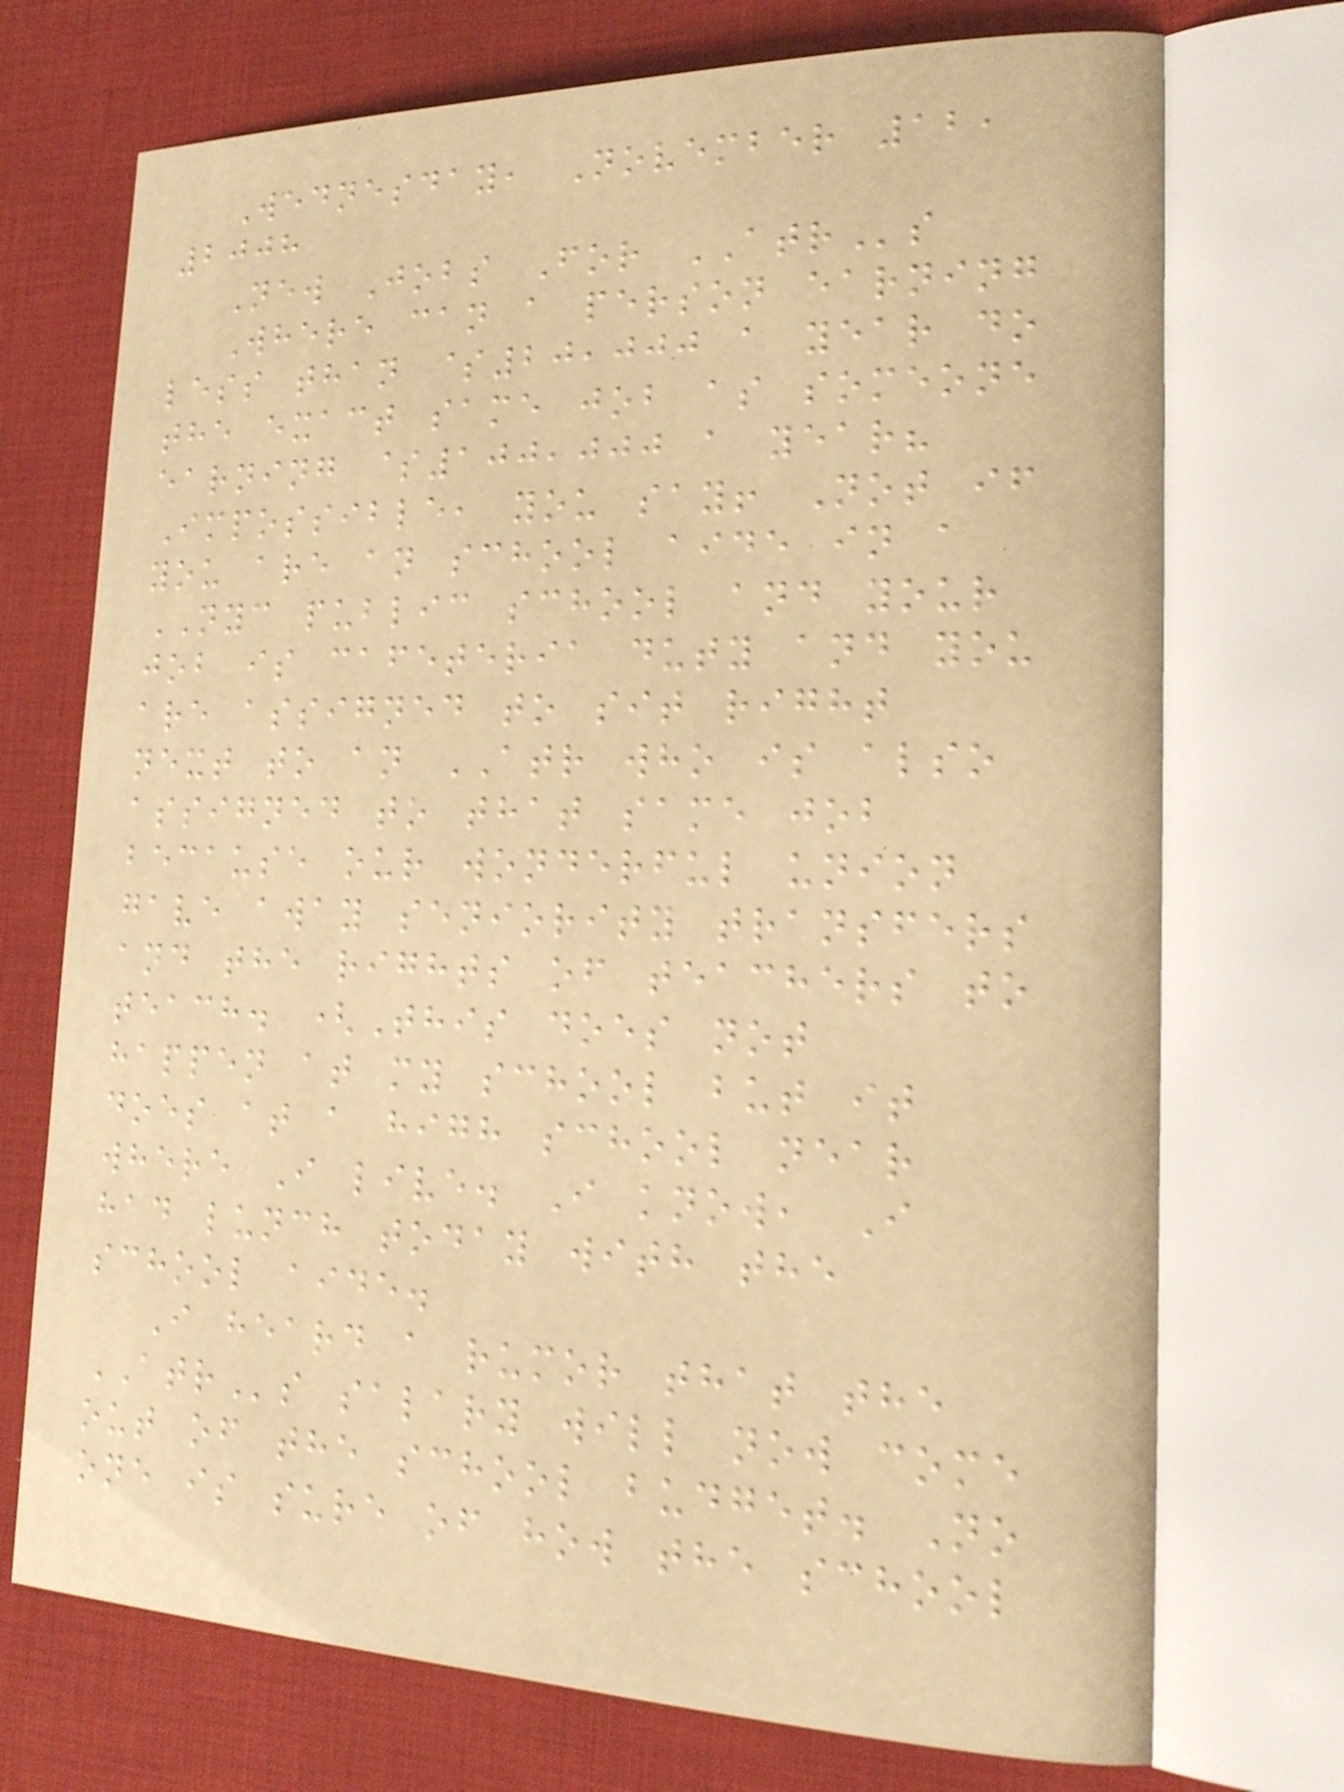Wednesday, November 12,
2008
New Jobs For ATRs
Where can a person earning
less than $20,000 a year do
the exact same job as someone
earning $100,000 a year?
Impossible, you say! Not if
you are an school aide in a
NYC public school and your
job is cafeteria duty and you
are assigned to sit right
next to an ATR who is also
assigned to that same job
because our wonderful union
gave away seniority transfers
and the rights of teachers to
teach. (This does not
happen at my school but it
does at a high school near
where I live. I know, I
had lunch today with the
school aide.
I heard a rumor that the
ATRs salary will now come
out of the school budget. No
one is sure of how the school
